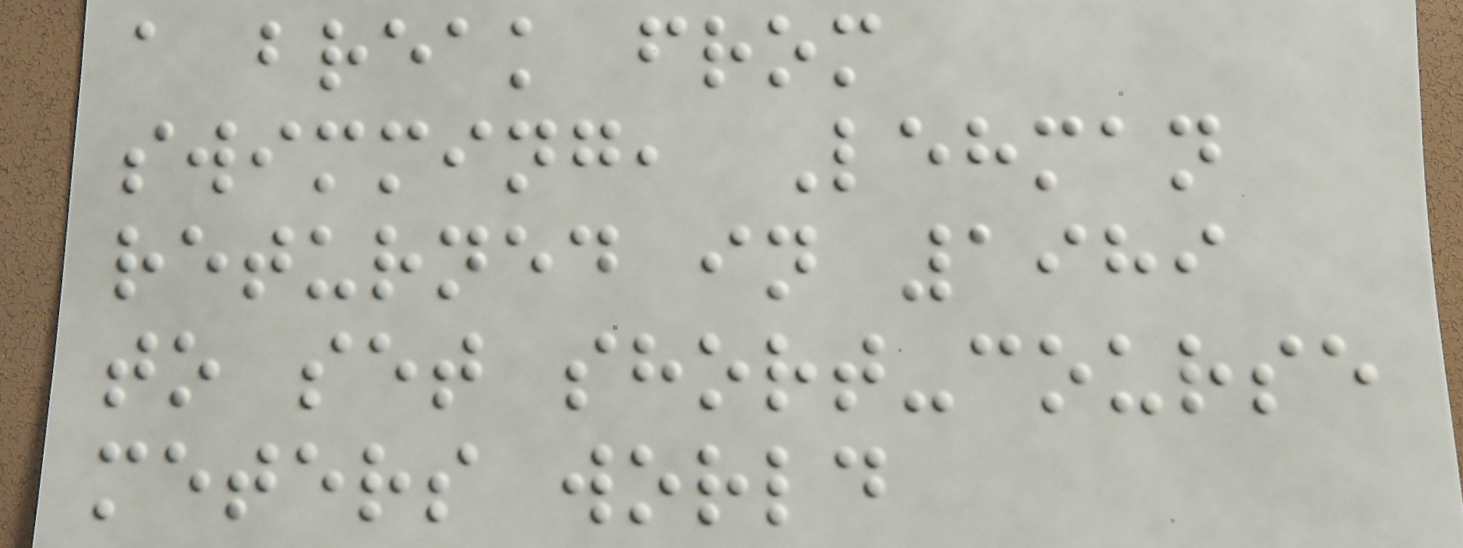a break from
swimming, Lehman
returned in 1989
to set short-course
meters world
